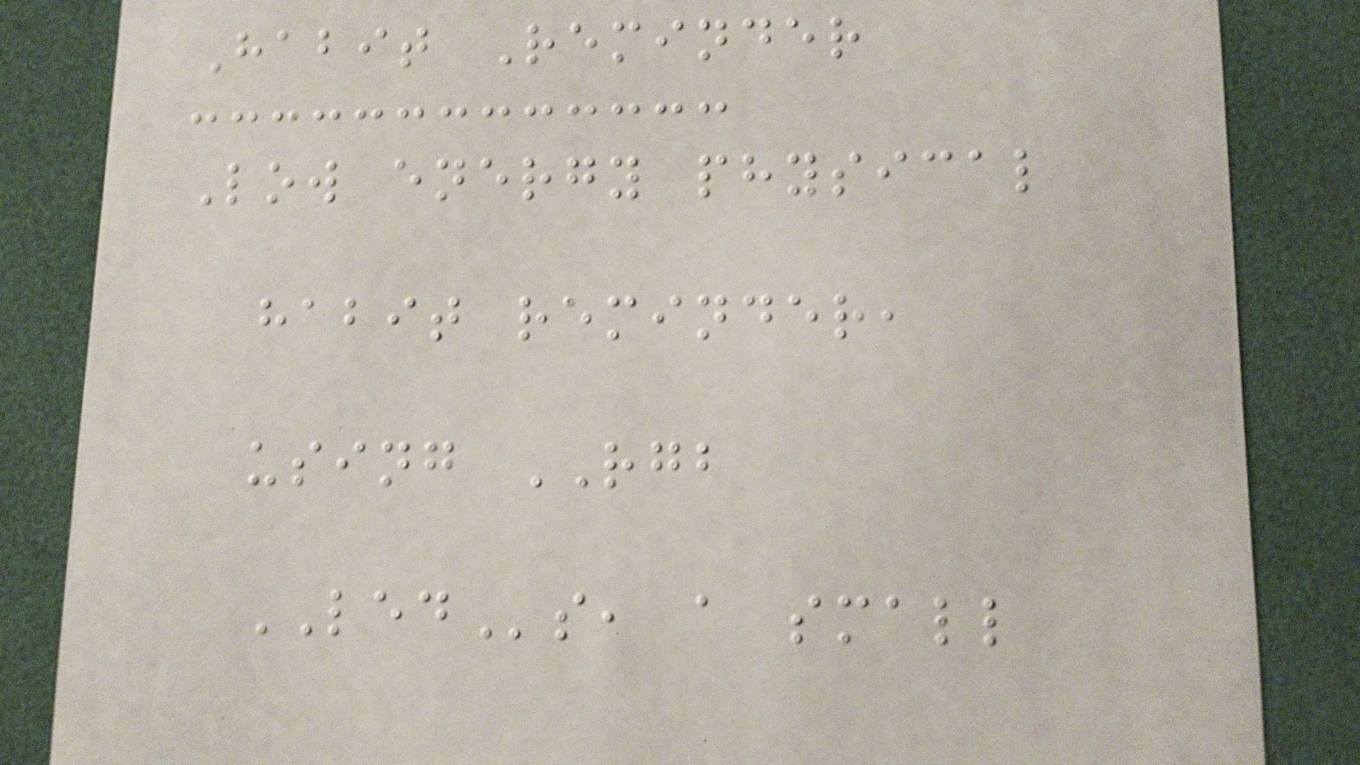Habit Reminder
Low energy physical
habit reminder,
using RGB
LEDs, a small
